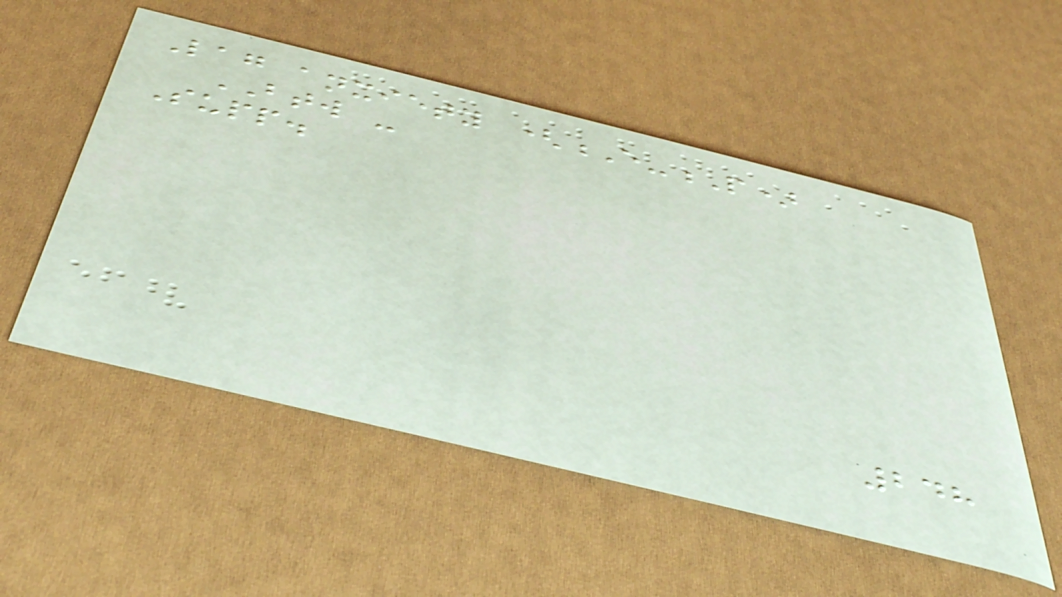Lag anxiety (E-P)
BTW -
Supp.
248
